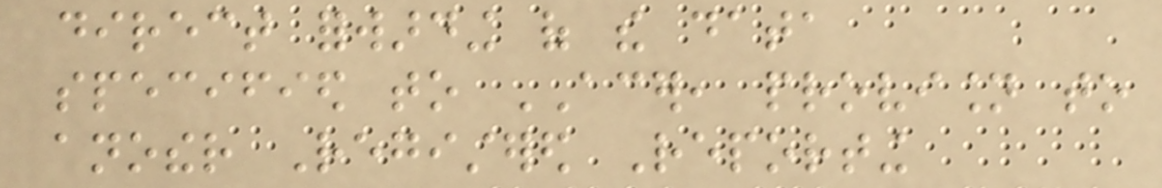direct forwarding of the data
specified to ACER, provision to
another Registered Reporting
